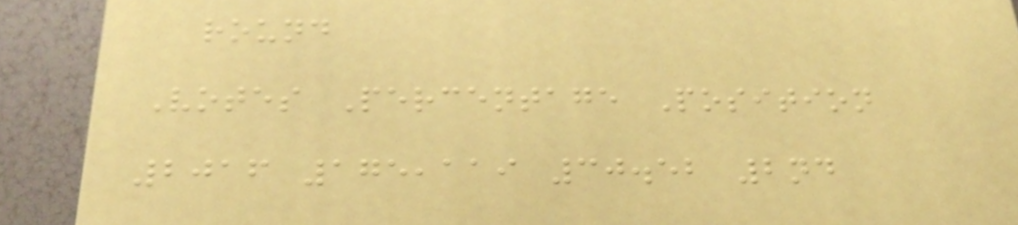round
Votes Percentage Position
2016 175,119 30.52 2nd
